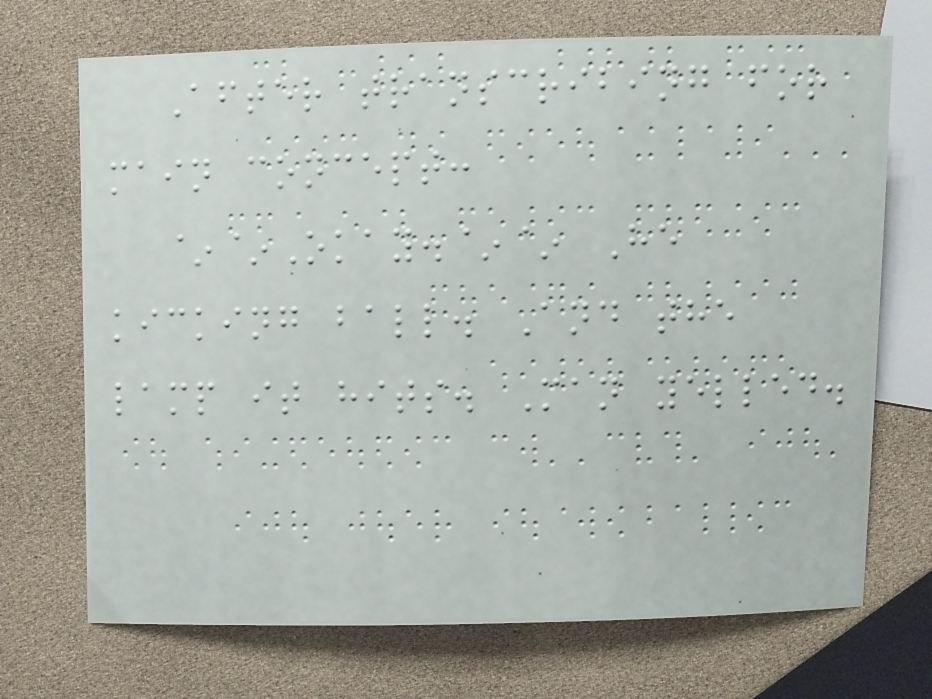After transcribing for
main concept:
~~Okay.~~ He
kicking ball. And the
lamp it hits. Man yelled.
